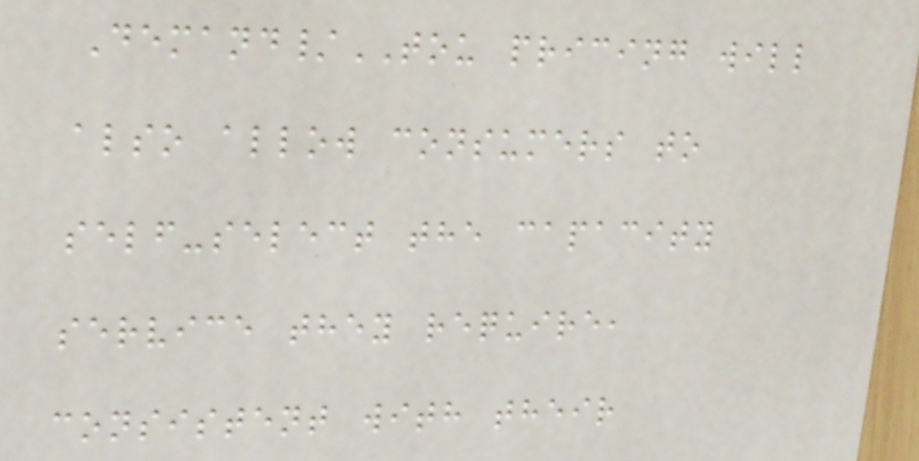Demand/TOU pricing will
also allow consumers to
self-select the capacity
service they require,
consistent with their
